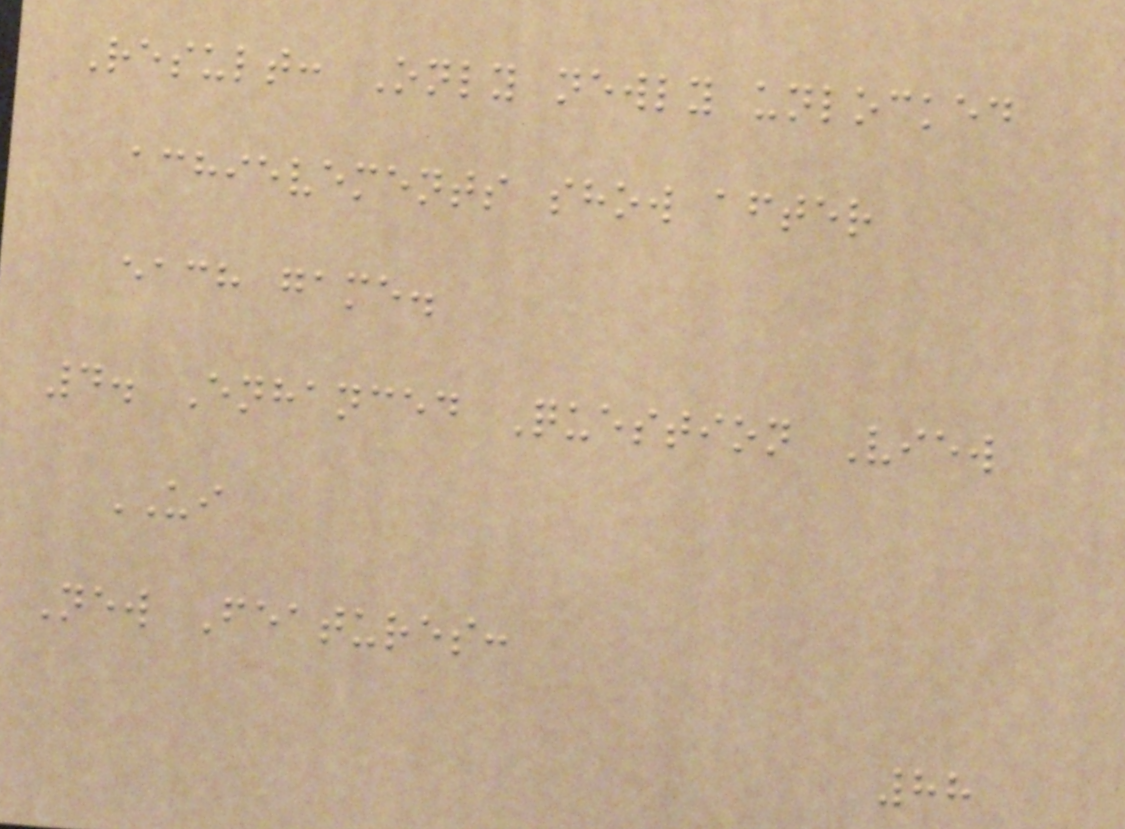Result: Only newly unlocked
achievements show after
each game.
4. Enhanced Question View
UI
New Features:
88
